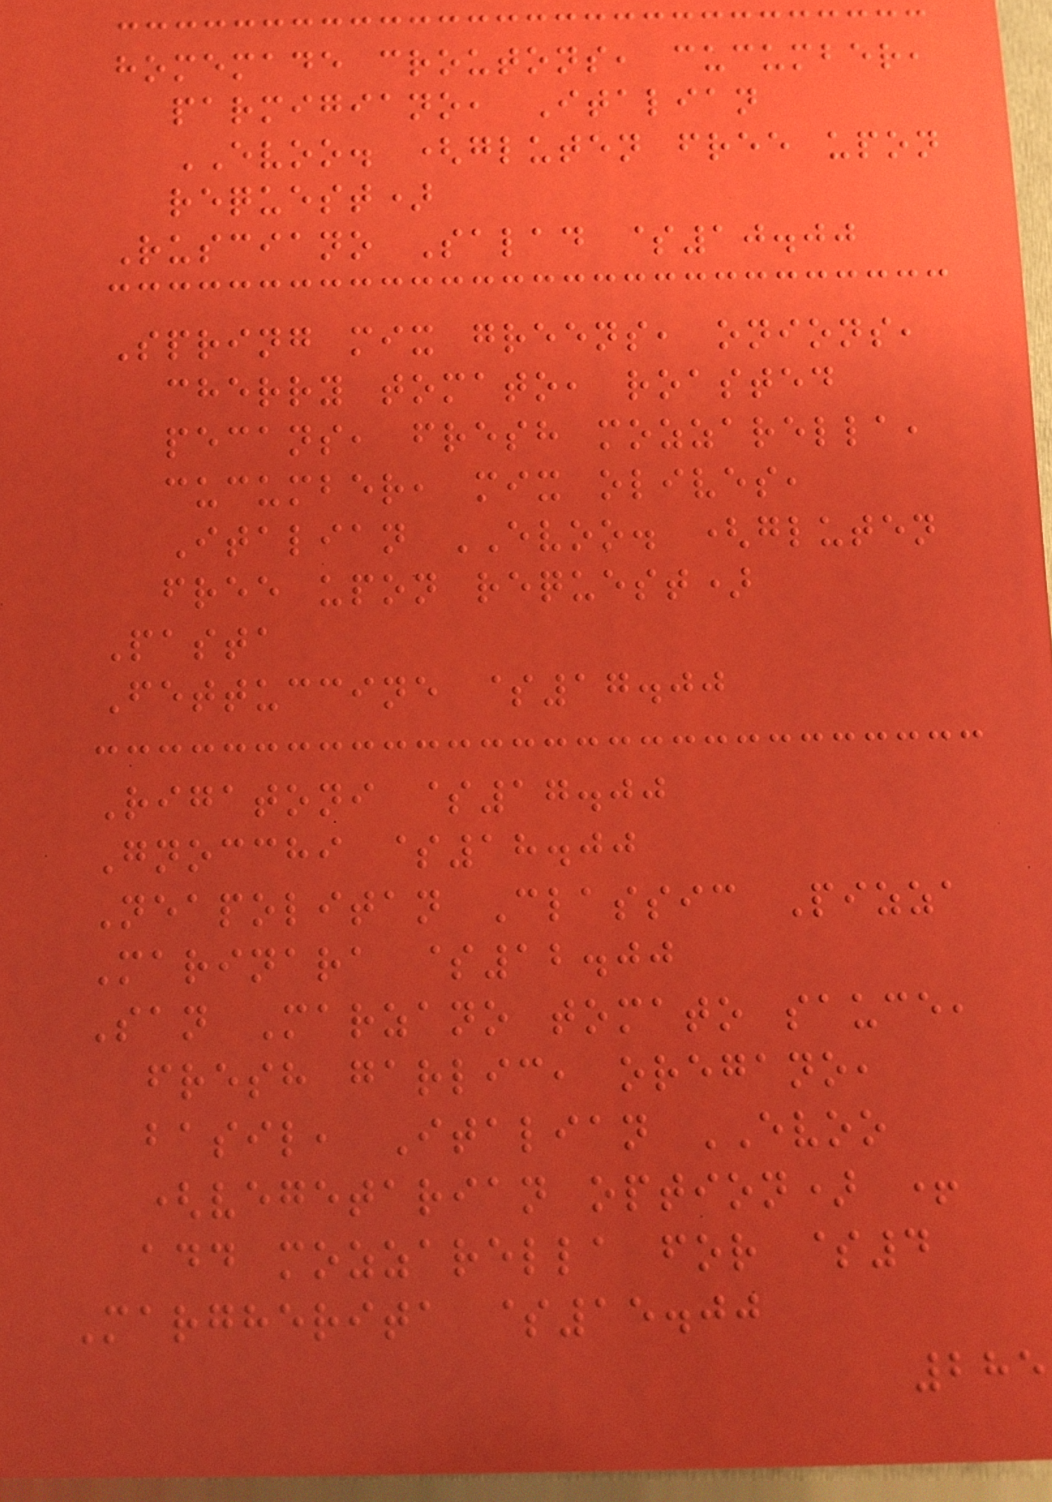homemade croutons, cucumber,
parmigiano, Italian
EVOO. (gluten free upon
request)
Rusciano Salad $10.00
Spring mix greens, onions,
cherry tomato, roasted
pecans, fresh mozzarella,
cucumber, mix olives,
Italian EVOO. (gluten
free upon request)
Pasta
Fettuccine $17.00
Rigatoni $17.00
Gnocchi $18.00
Neapolitan Classic Pizza
Marinara $12.00
San Marzano tomato sauce,
fresh garlic, oregano,
basil, Italian EVOO
(vegetarian option) +
add mozzarella for $4
Margherita $15.00
285
